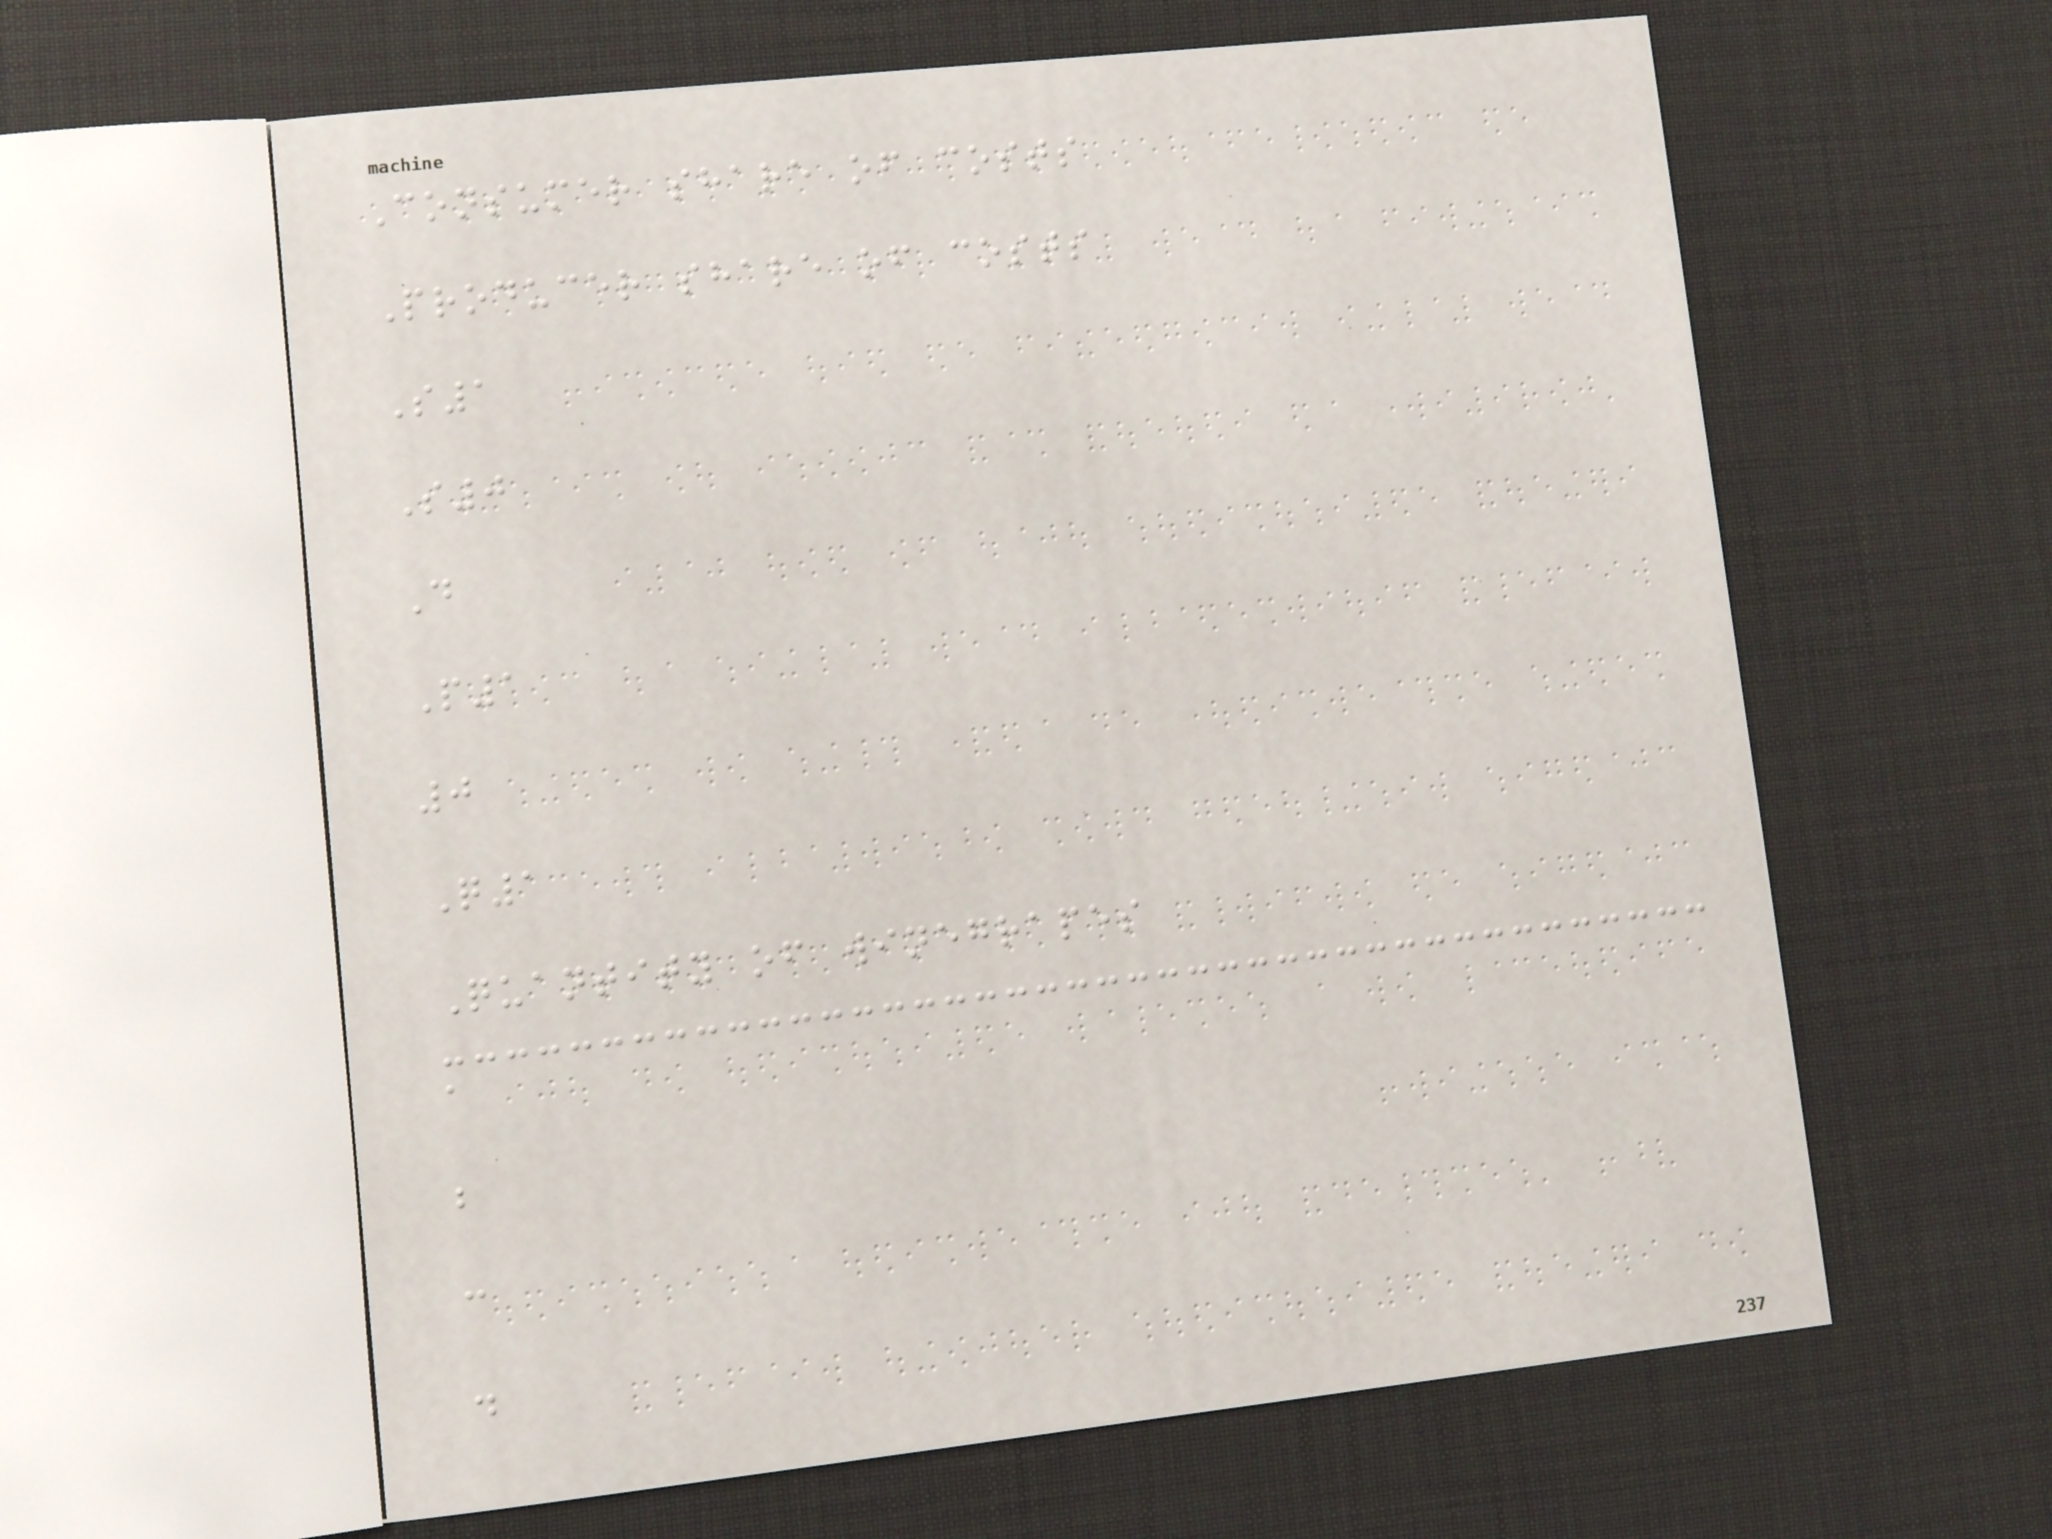Consumer share of costs
Producer share of costs
S1
S0
D
P1
0
Q1
Quantity of winegrapes
a
b
c
d
